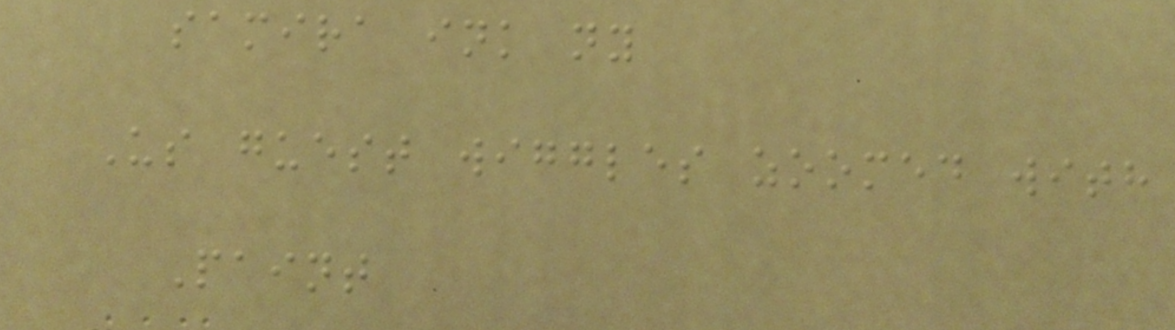samira ink ny
Us guest wiggles zoomed with
Paint
